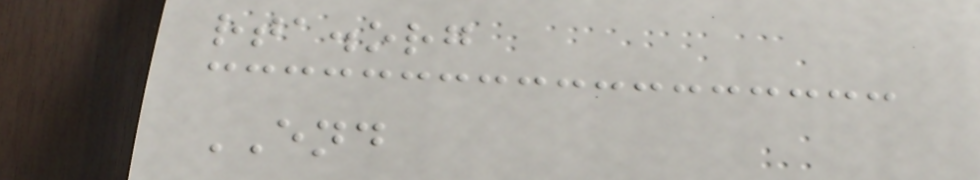rta.org
END
